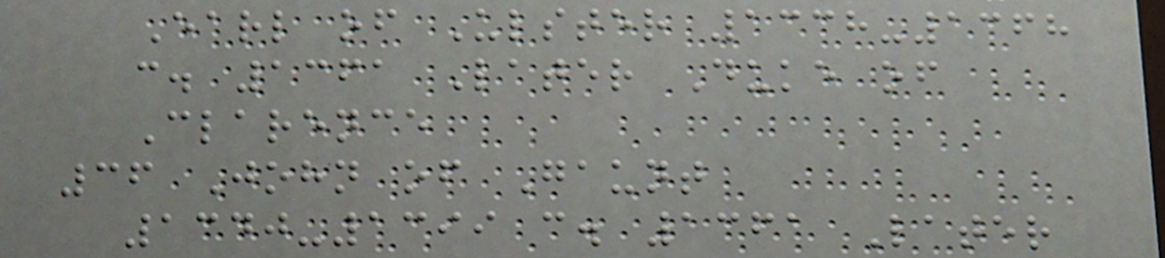Earl of Ulster 1338-1368
c. 1361 Later Duke of
Clarence
36 John of Gaunt
1340-1399 c. 1361 Later
